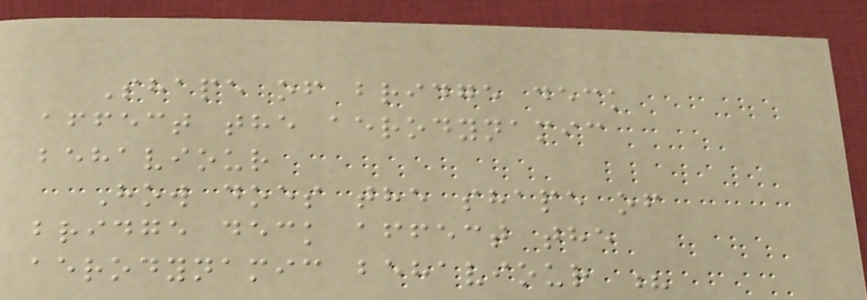Shape of bridge deck
affect the aerodynamic
behaviour
How does the shape of
bridge deck affect the
aerodynamic behaviour ?
